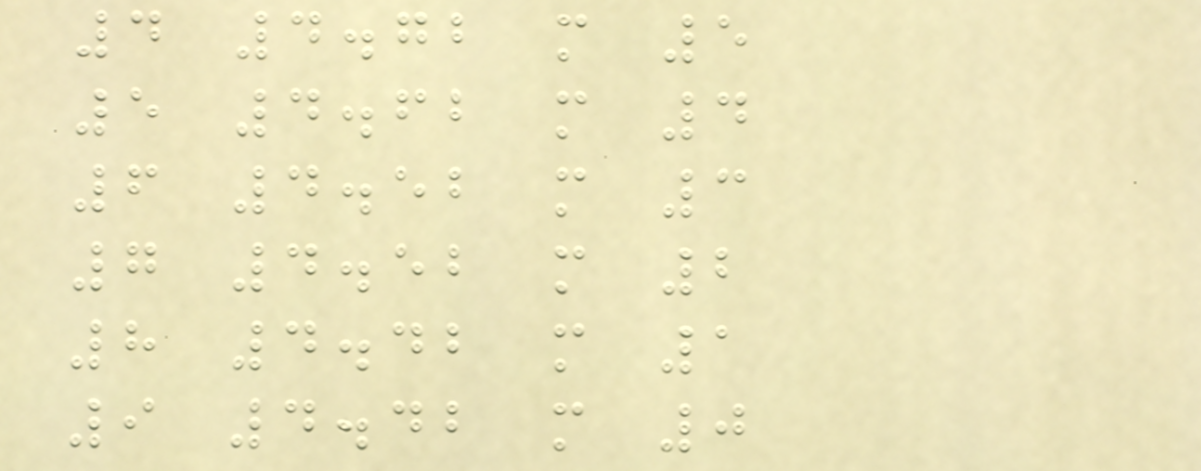4 4.72 m 5
5 4.62 m 4
6 4.52 m 3
7 4.52 m 2
8 4.42 m 1
9 4.42 m 0
